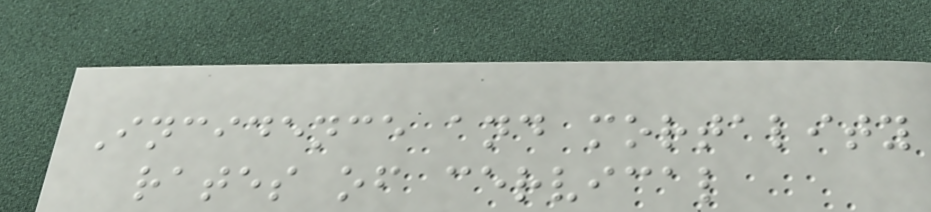Incidence and mortality
rates of cervical
